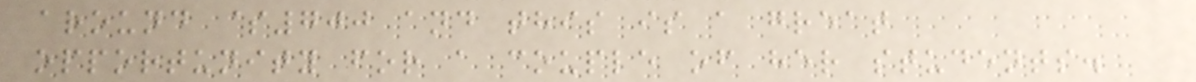around $700 and this is a great
opportunity for a couple of her students.
